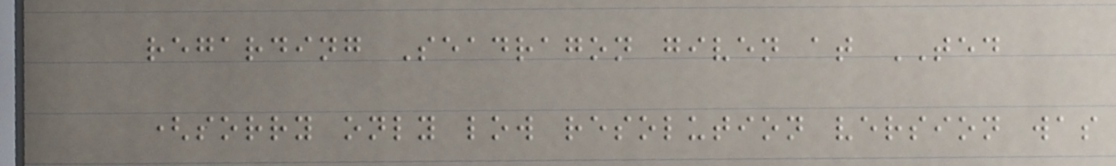regarding Seadragon given at TED
(sorry only low resolution version was
